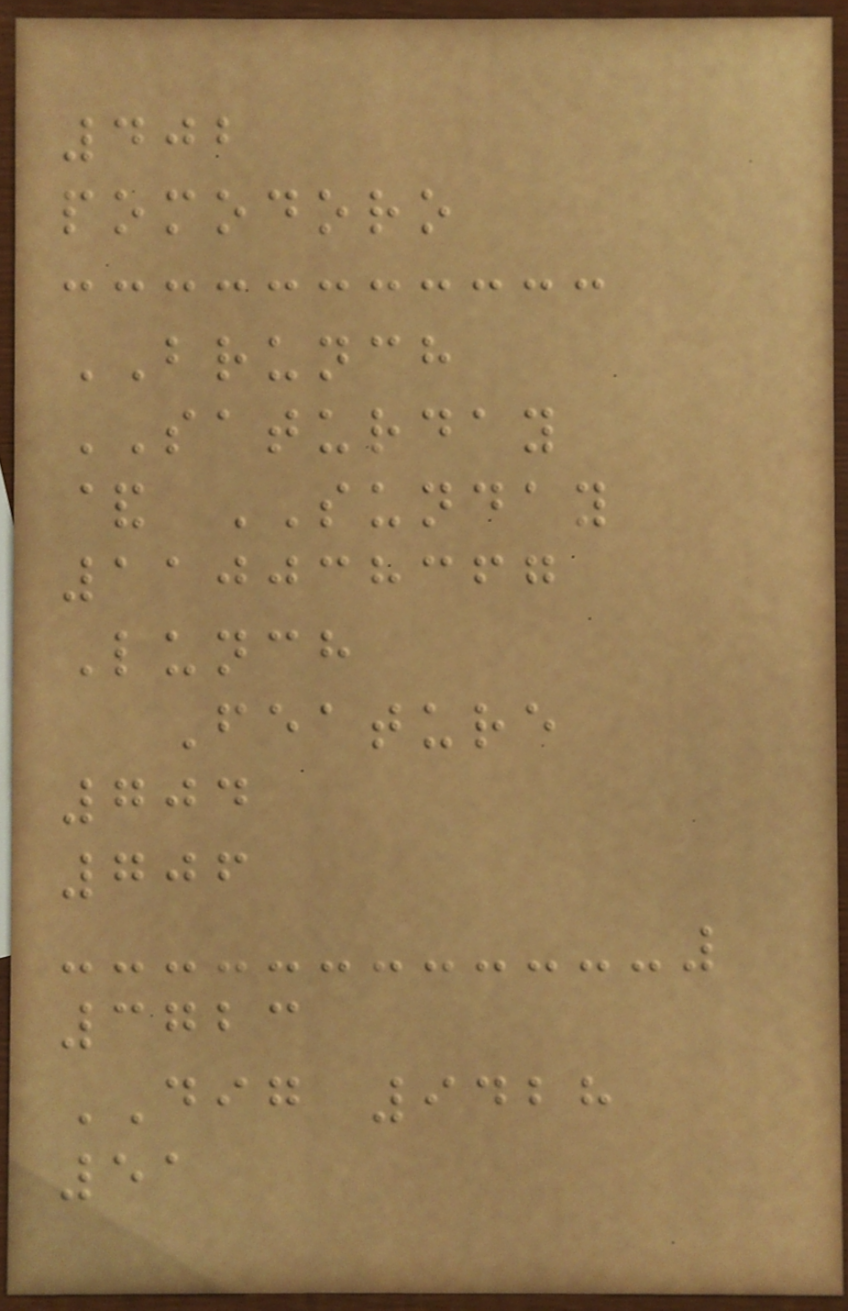402
pomodoro
BRUNCH
SATURDAY
& SUNDAY
110038367
Lunch
Feature
704
706
3723
DIG 9428
51
